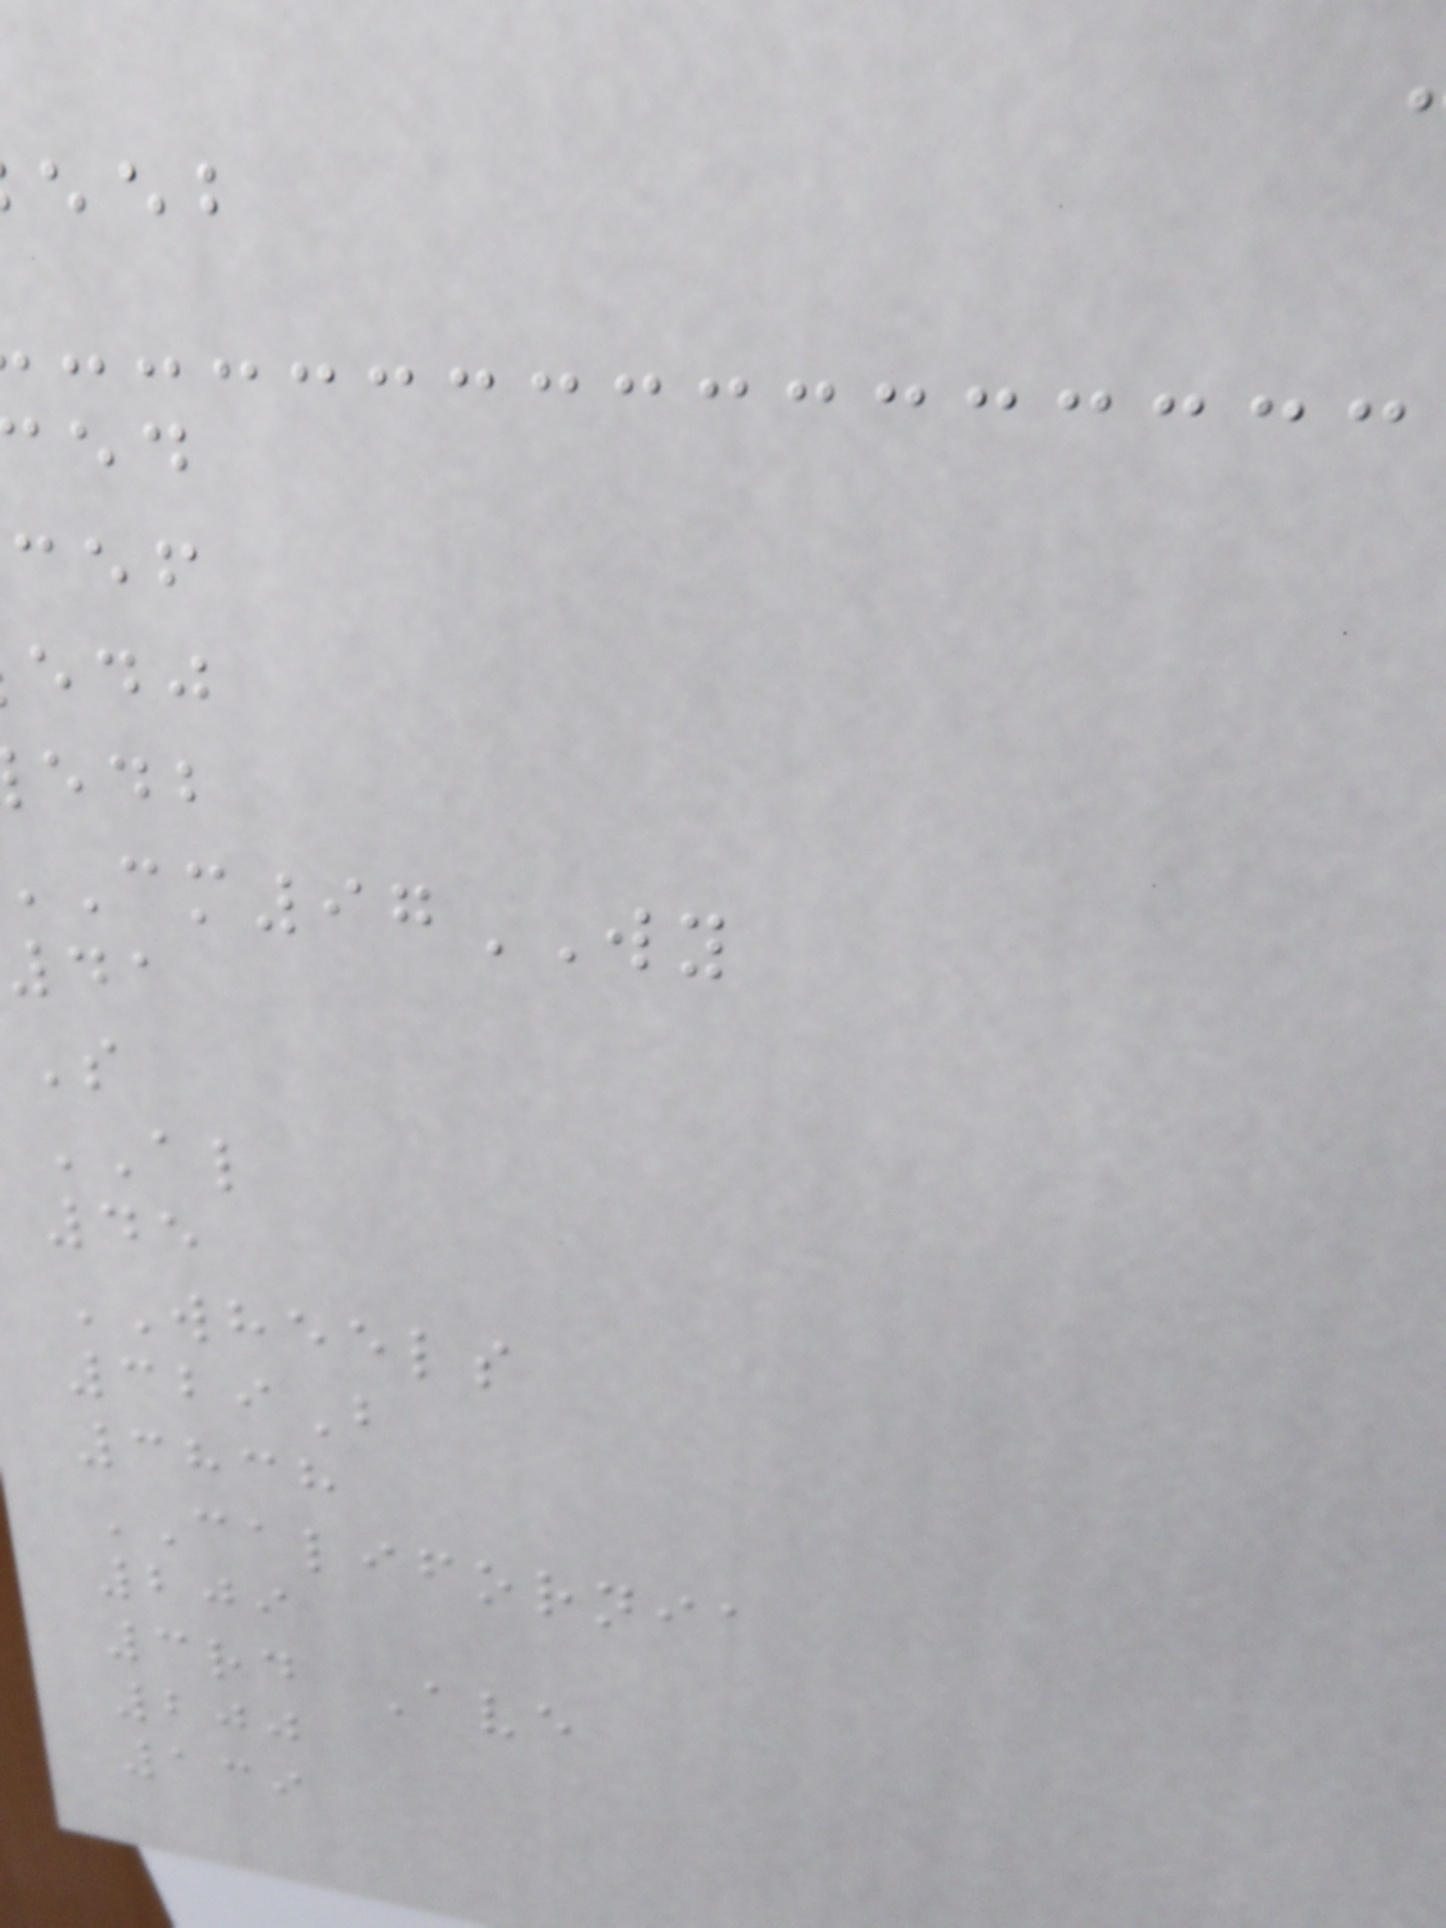97WY
41
S
AL
45
WHEELS
329B
3838
CALIFORNIA
209
3rd Ave
200
139
